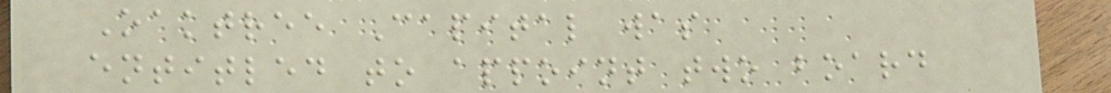Oaktree Capital was
entitled to appoint two board
